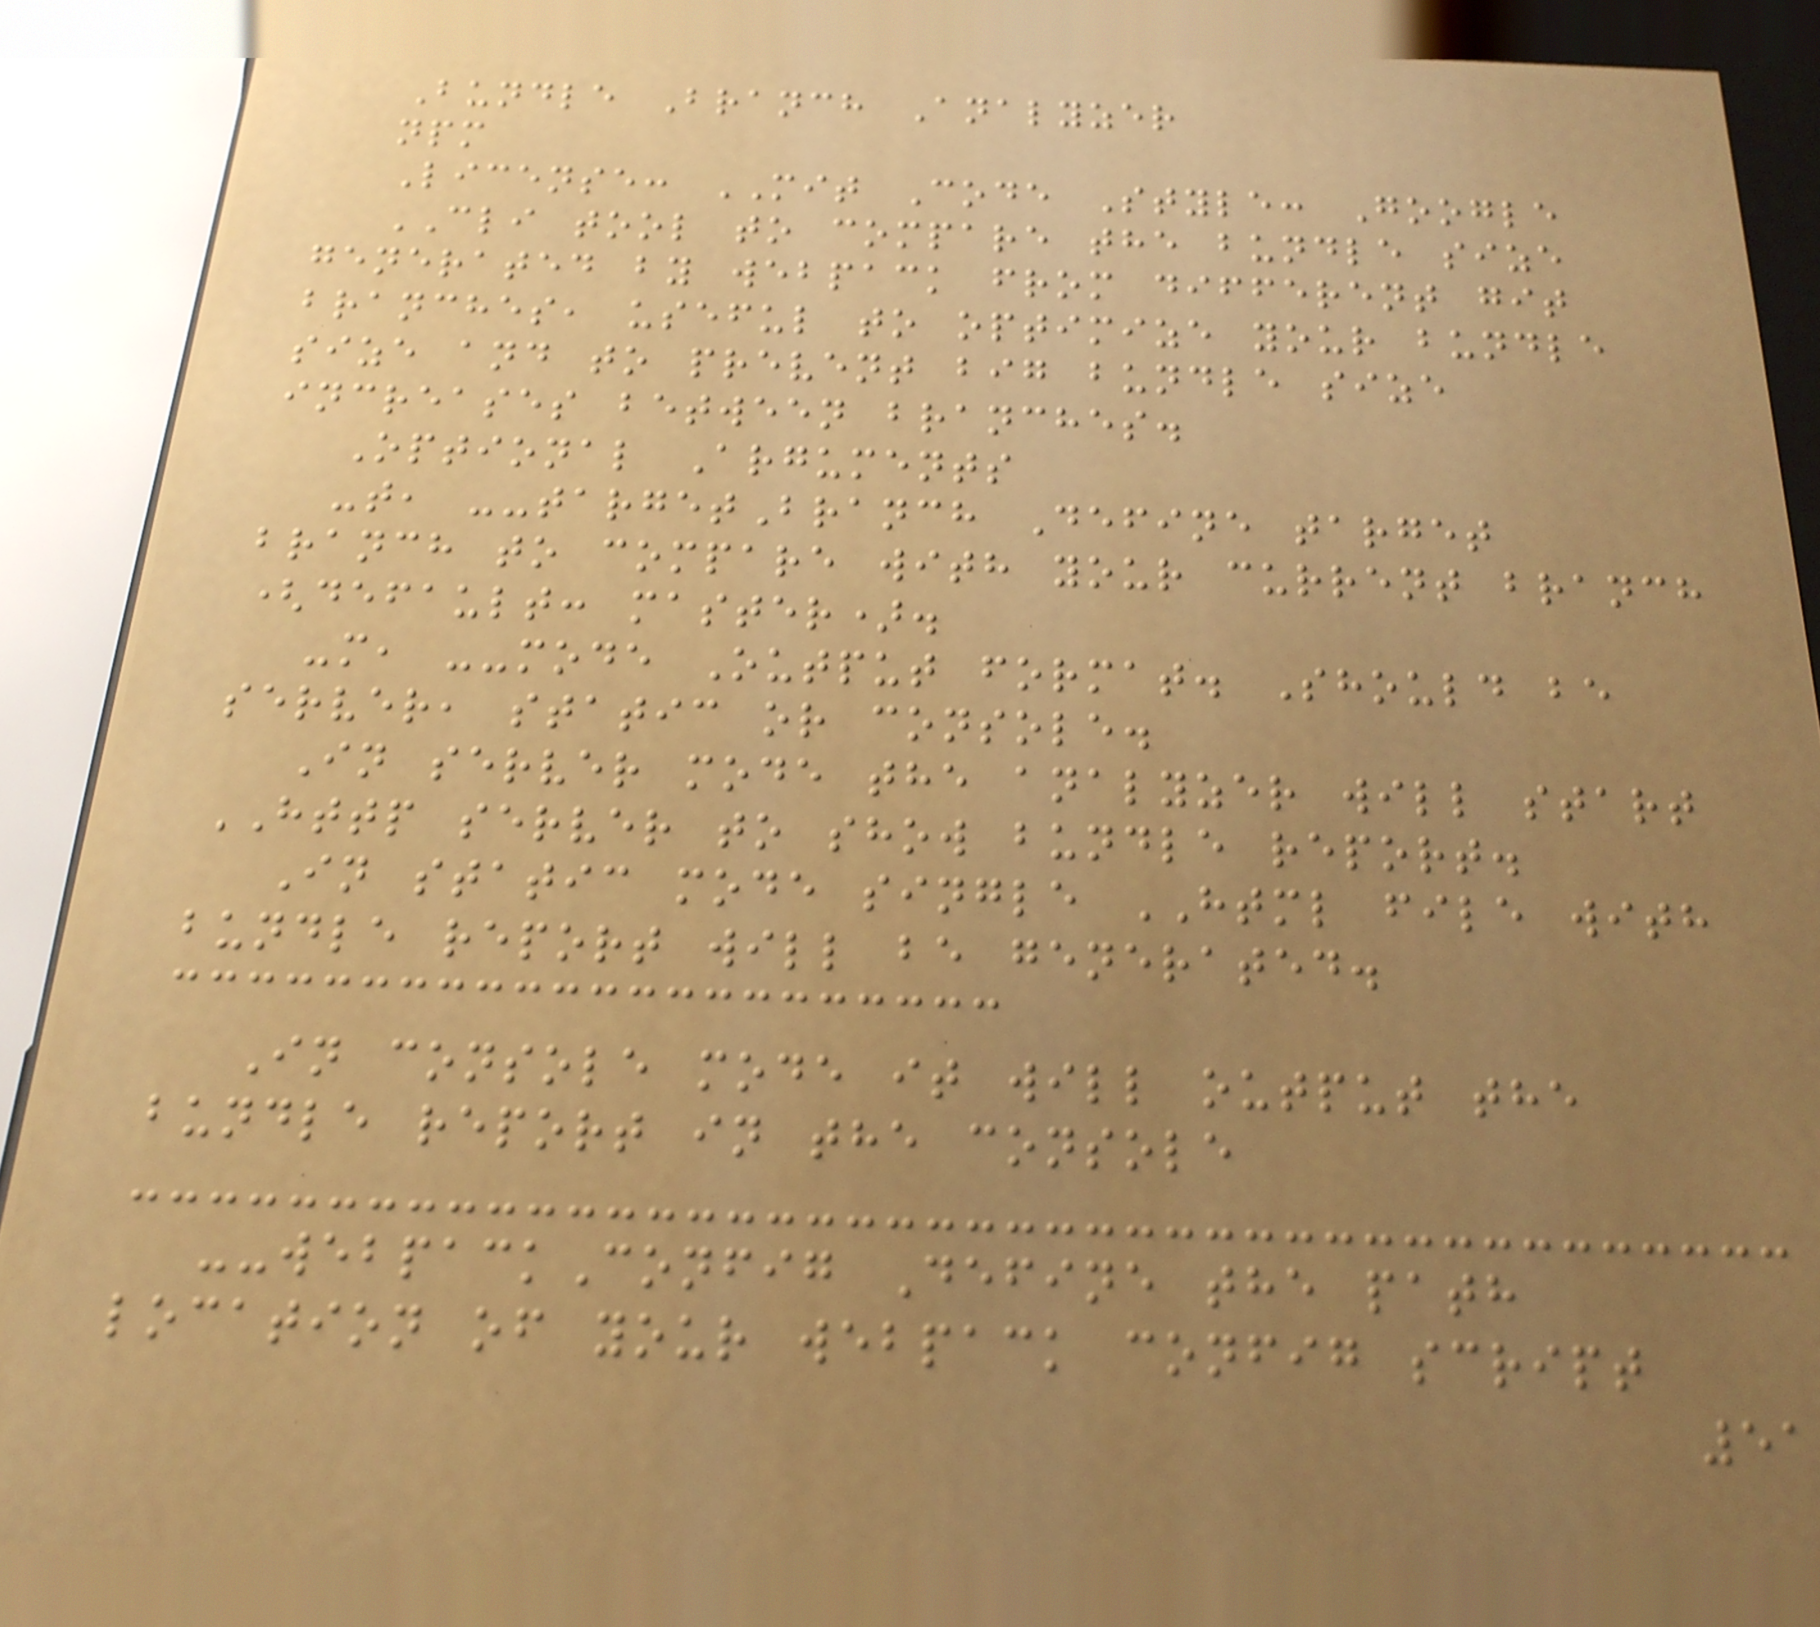Bundle Branch Analyzer
npm
License: MIT Code Style: Google
CLI tool to compare the bundle size
generated by webpack from different git
branches, useful to optimize your bundle
size and to prevent big bundle size
increases between branches.
Optional Arguments
-t, --targetBranch Define target
branch to compare with your current branch
(default: master).
-m, --mode Output format. Should be
server, static or console.
In server mode the analyzer will start
HTTP server to show bundle report.
In static mode single HTML file with
bundle report will be generated.
In console mode it will output the
bundle report in the console
--webpackConfig Define the path
location of your webpack config script
51
